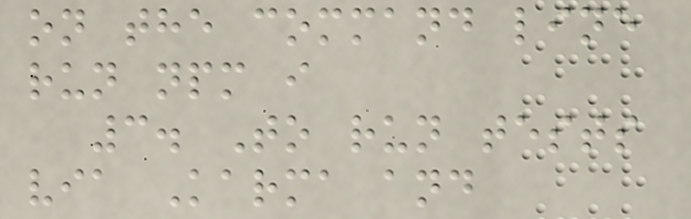on the command line
run npm i
3. To run tests
via Karma and
